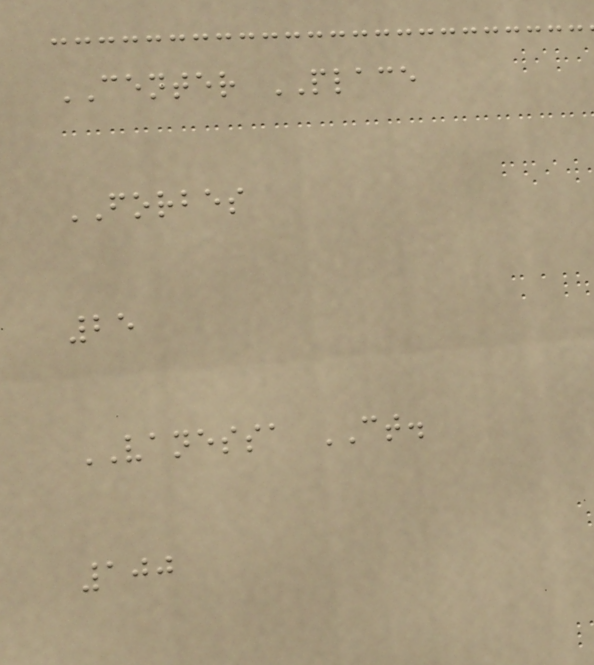CENTER PLACE
FORBES
25
VANESSA CT.
100
